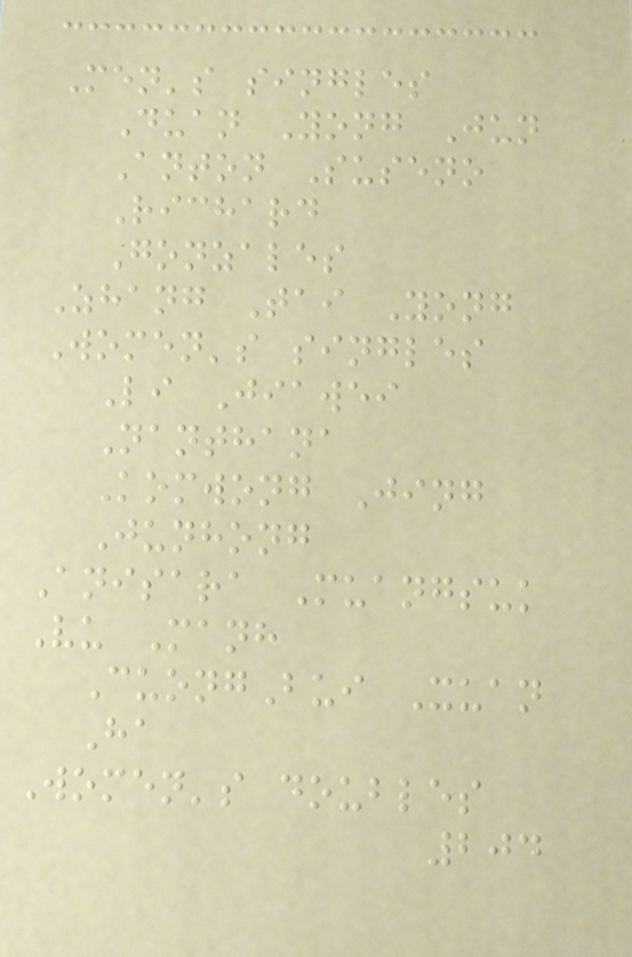Men's singles
Duan Yong Jun
Anton Suseno
Richard
Gonzales
Zhang Tai Yong
Women's singles
Li Jiawei
Nanthana
Komwong Jing
Junhong
Anisara Muangsuk
Vu Manh
CuongBui Xuan
Ha
Women's doubles
204
